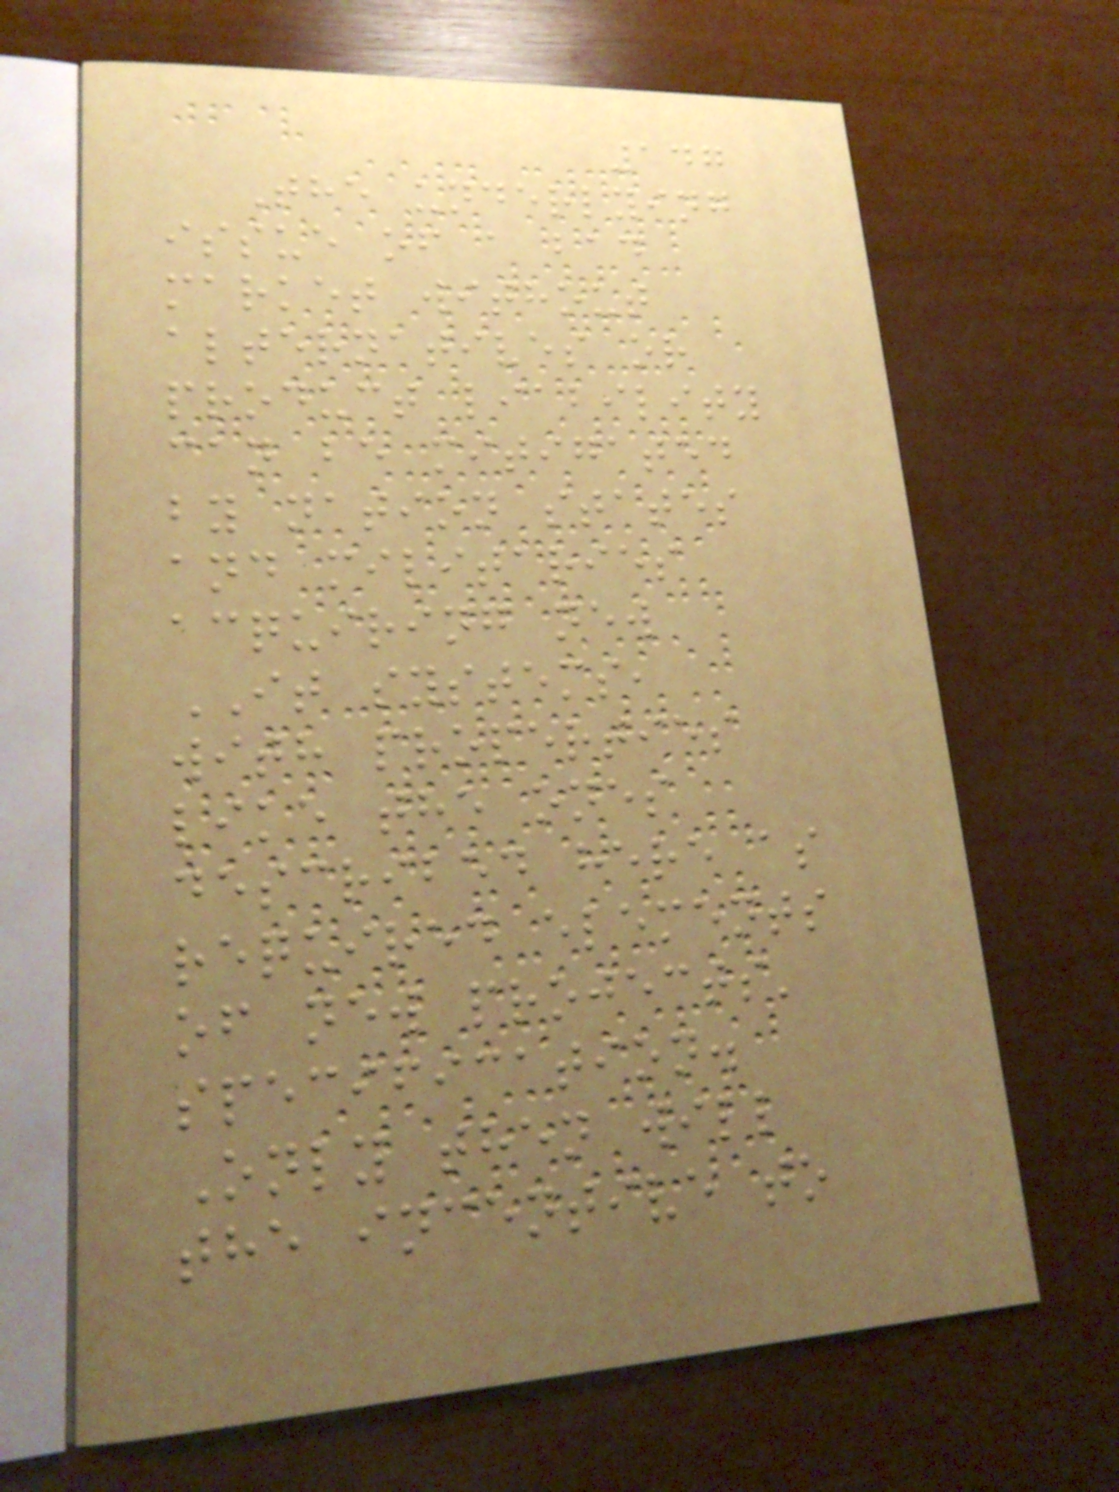147
The underlying
issue of a bad
market without
alternatives or
product liability
can be mitigated
by nation states
and militaries
acquiring new
IT systems,
with properties
like the ones
described here as
required elements
of new projects'
specification.
Only then will
the incentive to
